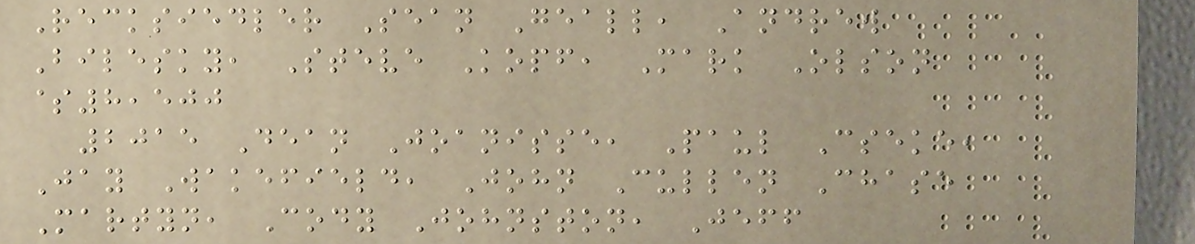Recksiedler Sean Geall, Andrew
Bilesky, Steve Kopf, Mark Olson
$8,500
2015 Dean Joanisse, Paul Cseke,
Jay Wakefield, John Cullen Chase
Martyn, Cody Johnston, Jeff
